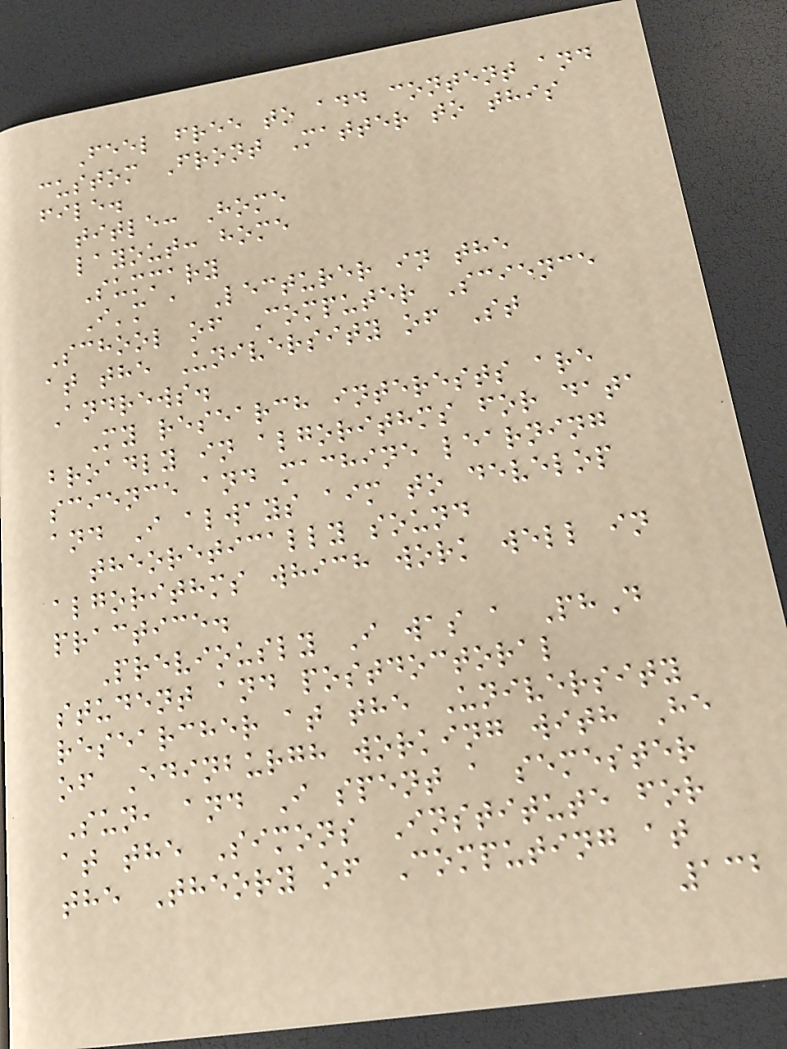Feel free to add content and
custom Front Matter to this
file.
title: Home
layout: home
Summary
I'm a Lecturer in the
School of Computer Science
at the University of St
Andrews.
My research interests are
broadly in algorithms for data
science and machine learning
and I always aim to develop
theoretically sound
algorithms which work well in
practice.
Previously I was a PhD
student and postdoctoral
researcher at the University
of Edinburgh working with He
Sun, and I spent a semester
at the Simons Institute for
the Theory of Computing at
132
